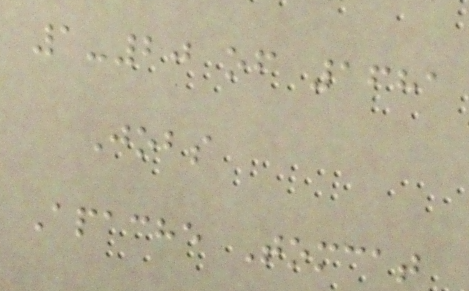1-20 of 1681
Jobs
Apache Tomcat
